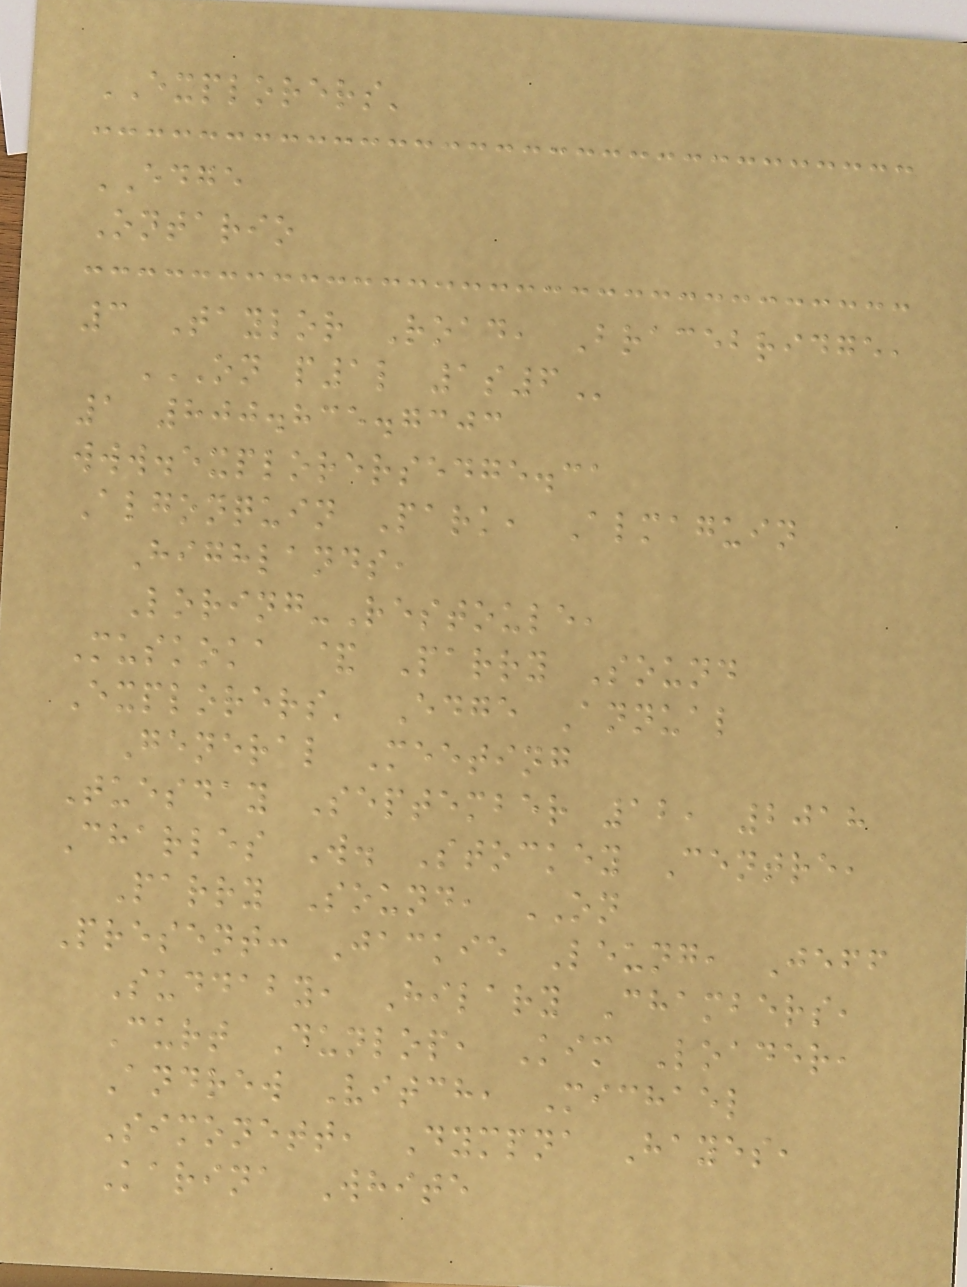EXPLORERS'
EDGE
Ontario
3 Taylor Road, Bracebridge,
ON P1L 1S6
1 800.835.7303
www.explorersedge.ca
Algonquin Park, Almaguin
Highlands,
Loring-Restoule,
Muskoka & Parry Sound
Explorers' Edge Annual
General Meeting
Tuesday September 12, 2018
Charles W. Stockey Centre,
Parry Sound, ON
Present: Jackie Leung, Jeff
Suddaby, Hilary Chambers,
Curt Dunlop, Kim Loader,
Andrew Vitch, Michael
Simonett, Dympna Hayes,
Karina White
